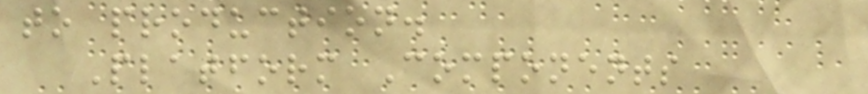to production.
Platform Components
